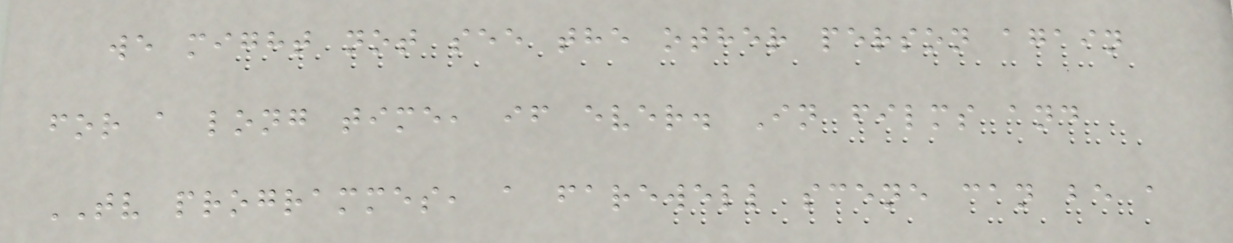we might not see the other person again
for a long time, if ever. In films and
TV programmes, a farewell scene can be a
